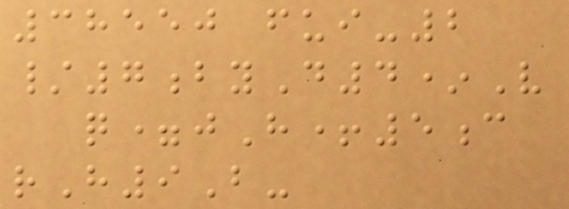38550 fui-2
/7byD4*V
q=jH+5c
rH9B-
